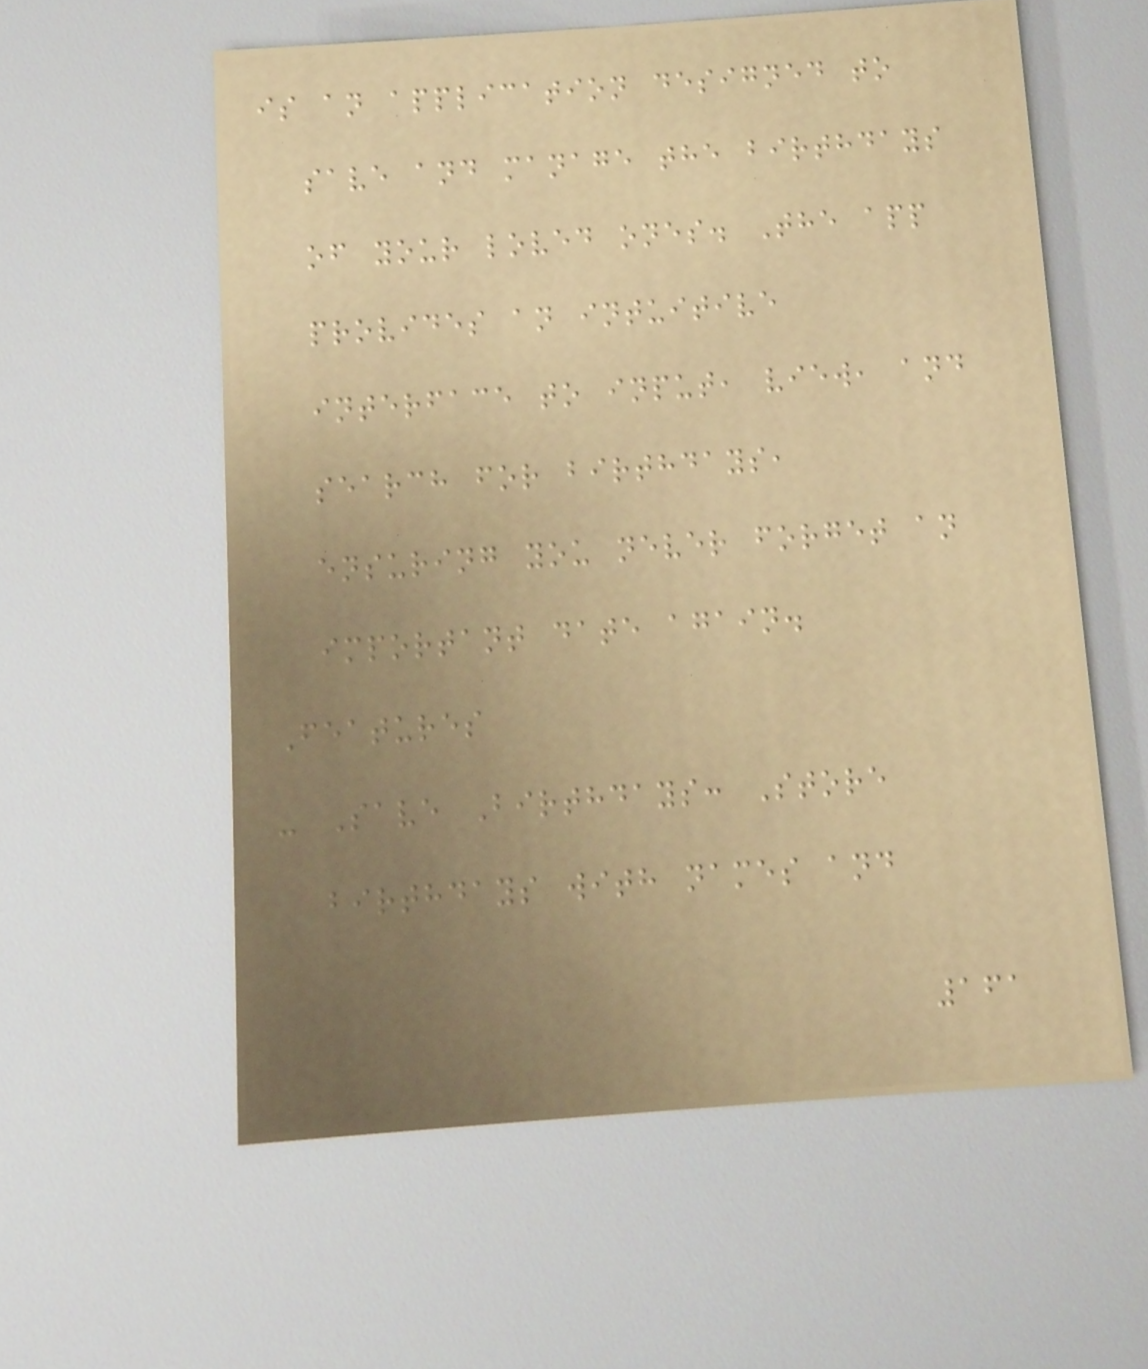is an application designed to
save and manage the birthdays
of your loved ones. The app
provides an intuitive
interface to input, view, and
search for birthdays,
ensuring you never forget an
important date again.
Features
- Save Birthdays: Store
birthdays with names and
161
